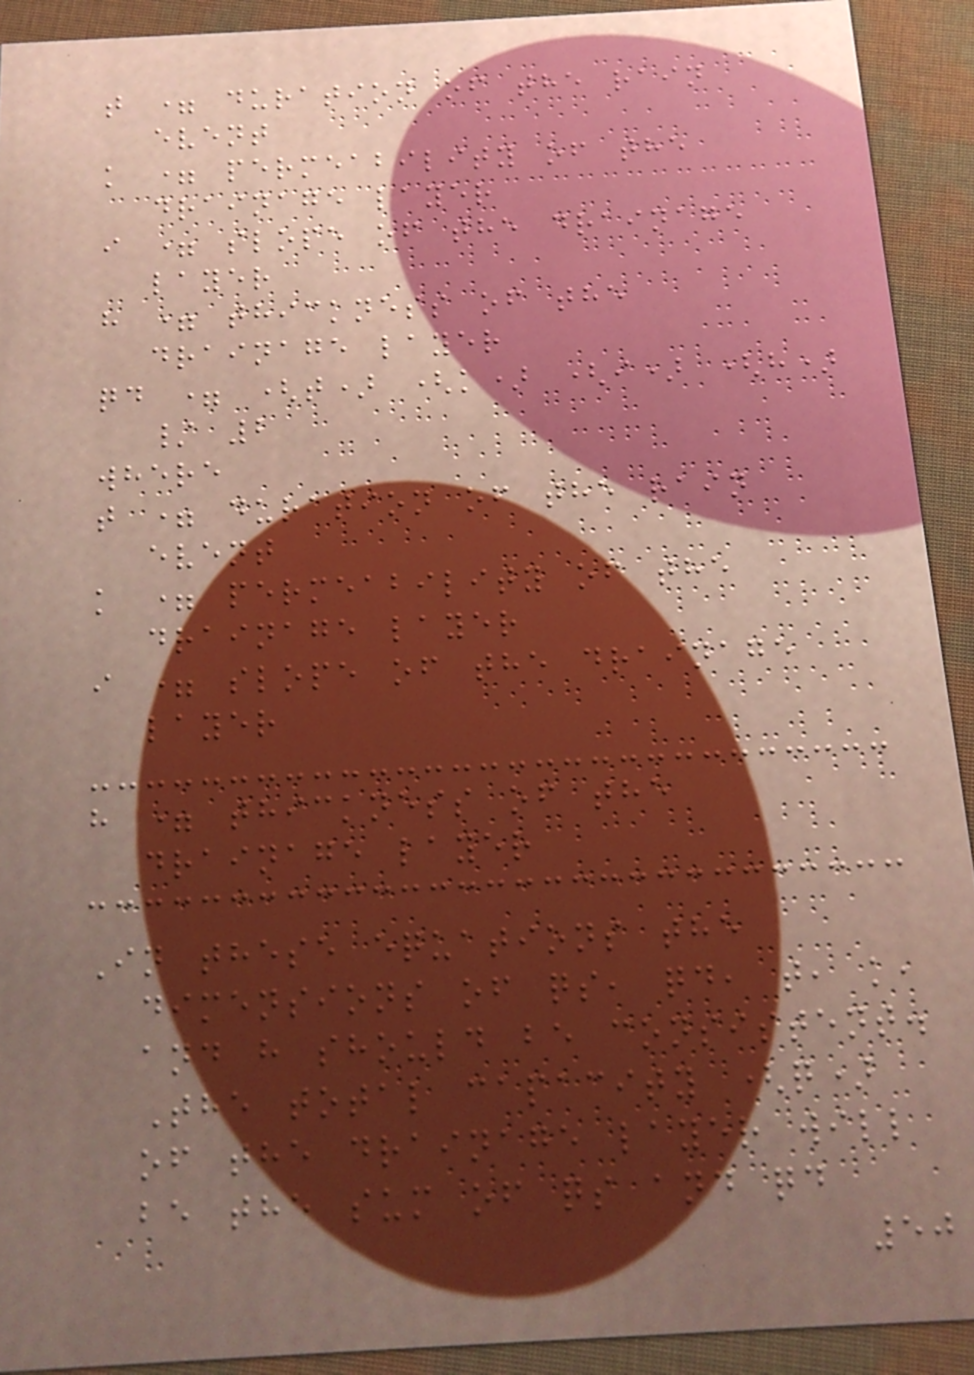t = duration of the rain
event
k = permeability of the
drainage layer
i = slope of the drainage
layer
h = thickness of the
drainage layer
qd = (t) (k) (i) (h)
/ 2
where
t = duration of the rain
event
k = permeability of the
drainage layer
i = slope of the drainage
layer
h = thickness of the
drainage layer
In these equations the
dimensions of qs, qd, t, k,
and h should be consistent.
The total capacity (q)
of the drainage layer will
be the sum of qs and qd
50
